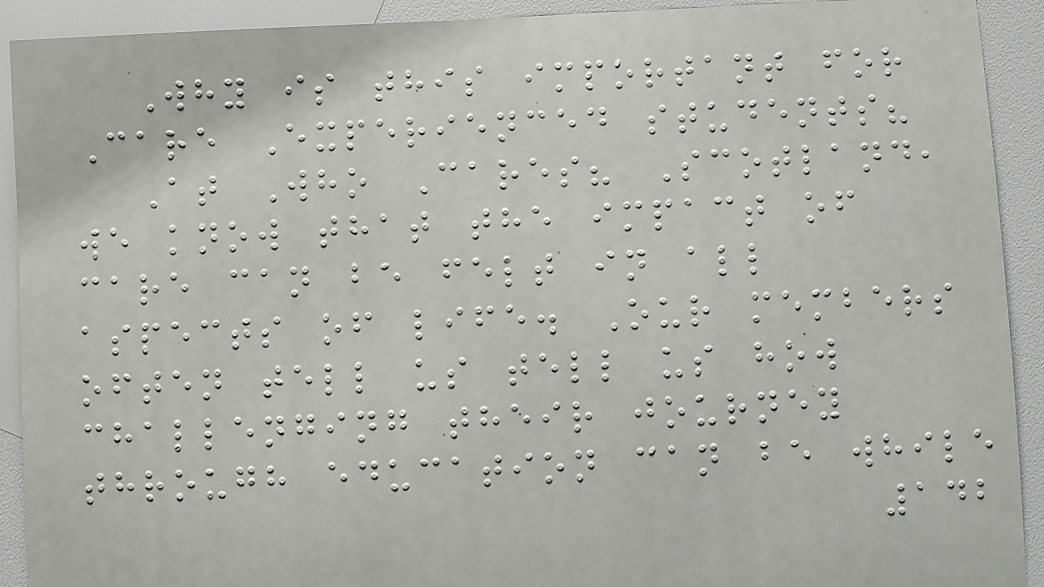Why is this important for
Care Experienced students?
At Who Cares? Scotland,
we know that the impact of
care can be felt in all
aspects of life. Our members
often tell us tell us how
challenging their journey
through education can be while
142
